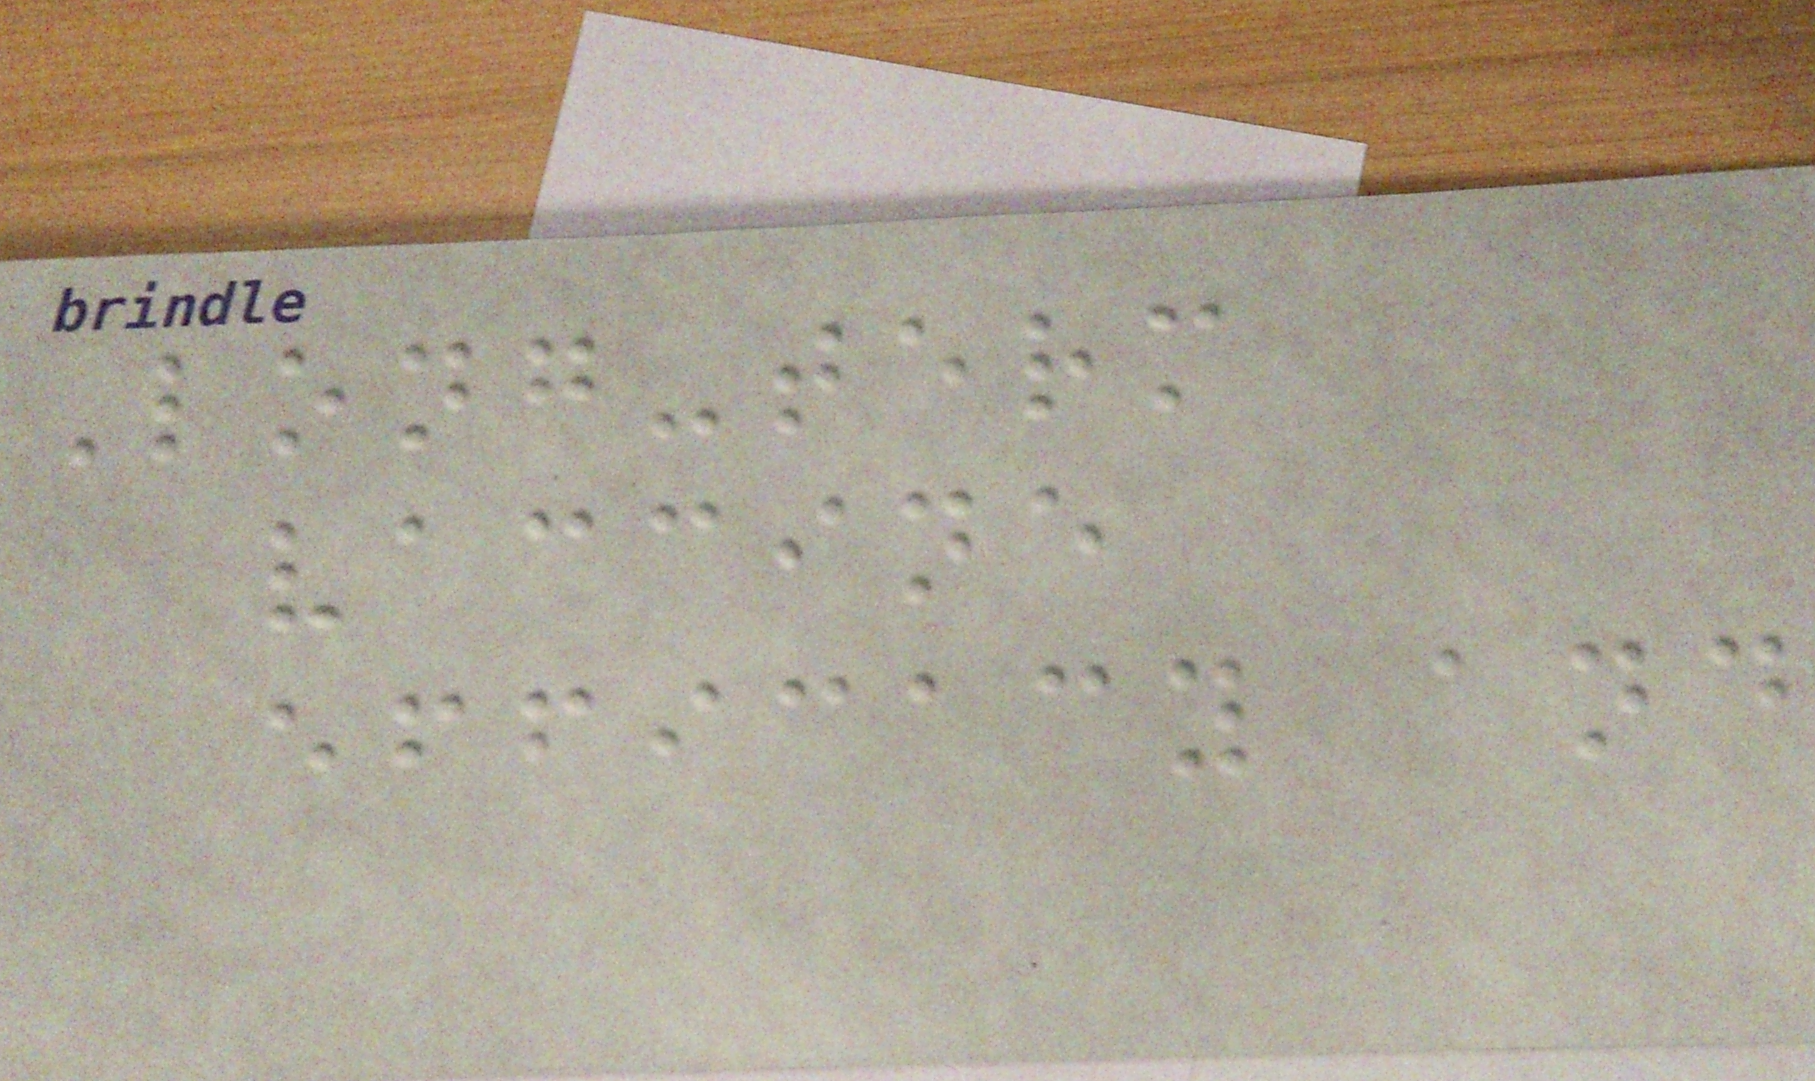Long-term
vaccine
efficacy and
